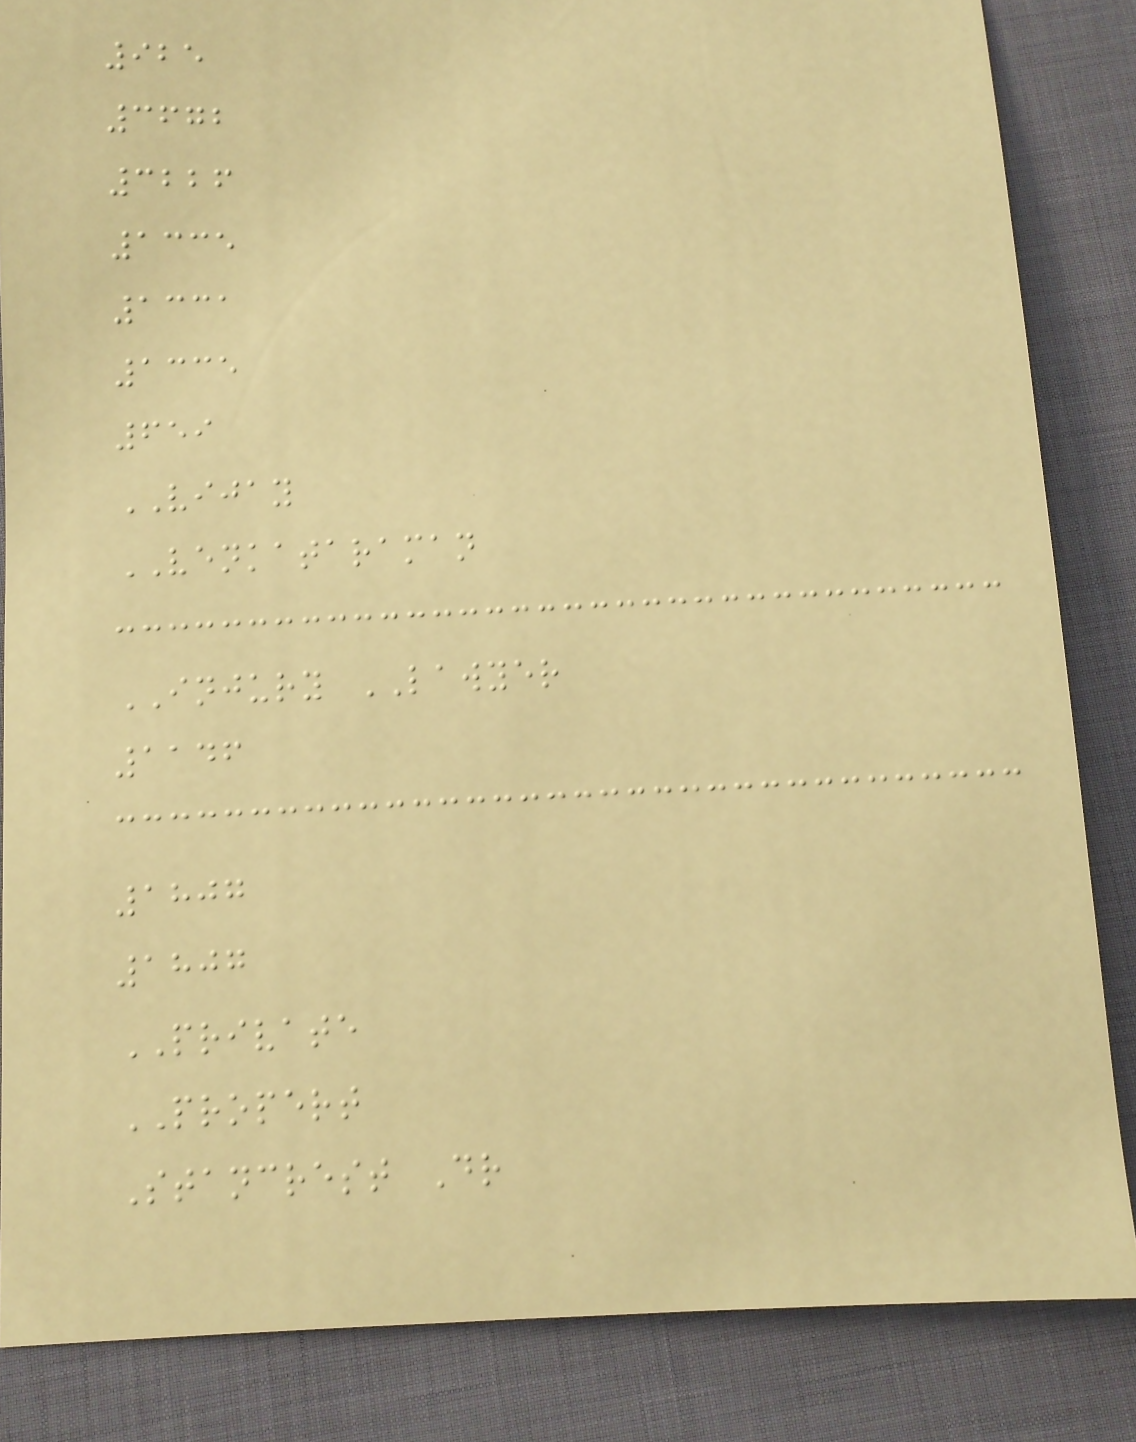925
3672
3226
1335
1331
1335
659
VIJAY
VENKATARAMAN
INJURY LAWYER
1146
1807
1807
PRIVATE
PROPERT
Stancrest Dr
